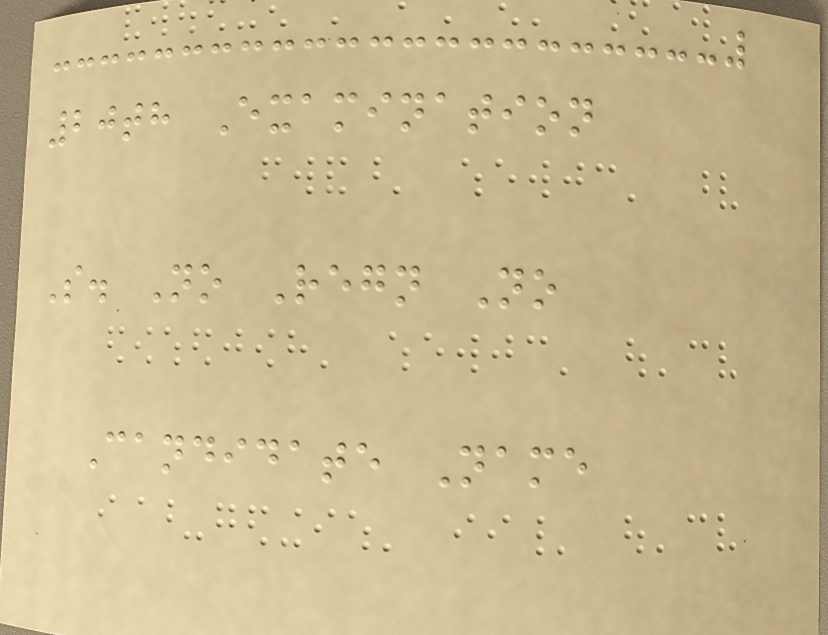20th Examination
S. No Regn No
Candidate Name
